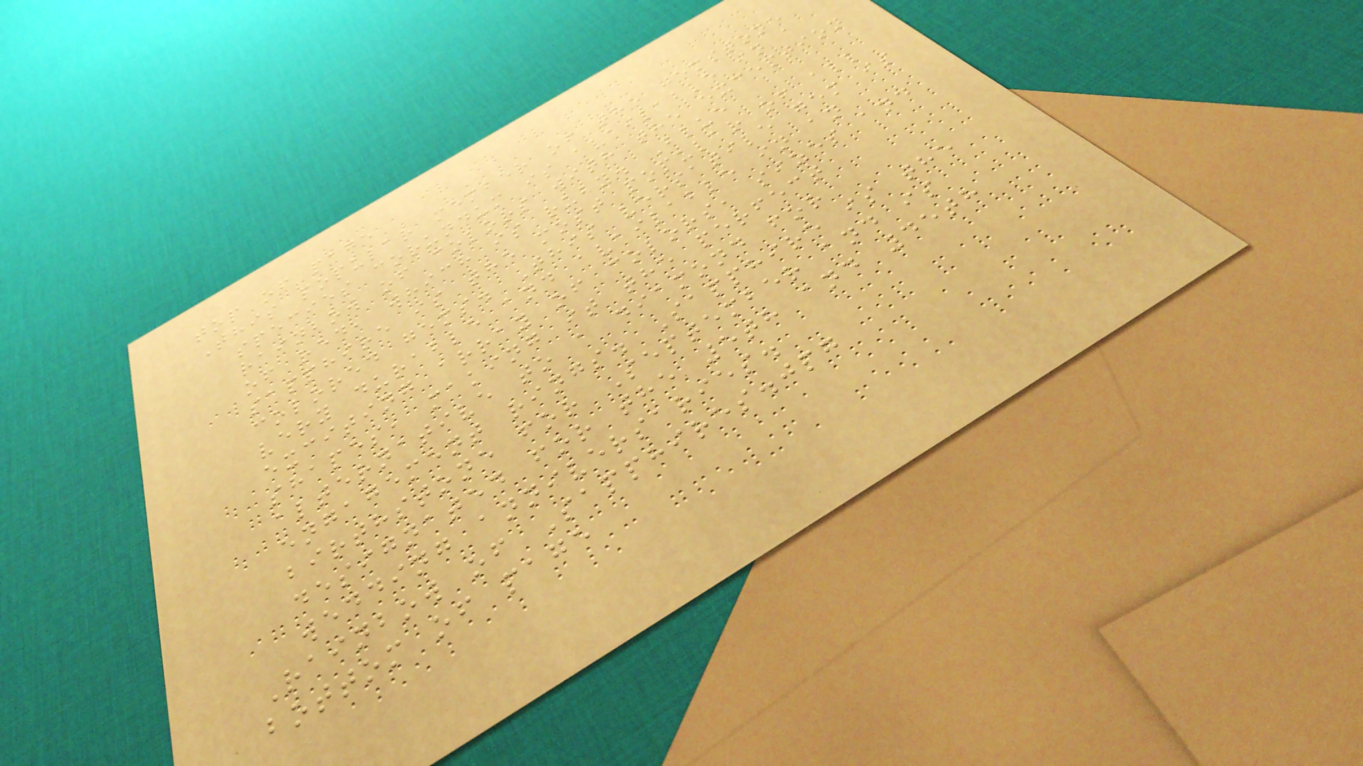top of page
This popular member of the gemstone
species corundum is available in a
rainbow of colors with the exception
of red, which is ruby. Blue
sapphire is the most popular of all
colored gems. This versatile gem is
very durable and available in an
exciting array of colors, sizes and
shapes, making it the perfect
alternative to a diamond for
engagement rings. Sapphire is the
birthstone for September and is
designated for the 5th and 45th
wedding anniversaries.
Rainbow of Sapphires.jpg
bottom of page
